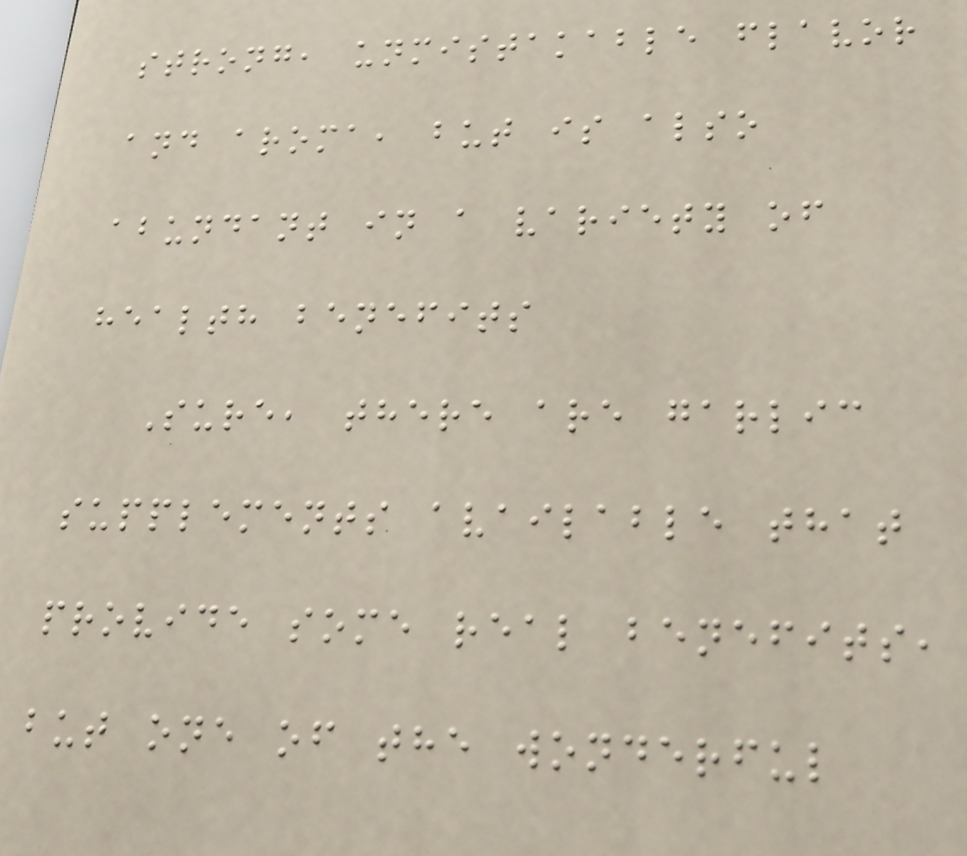strong, unmistakable flavor
and aroma, but is also
abundant in a variety of
health benefits
Sure, there are garlic
supplements available that
provide some real benefits,
but one of the wonderful
